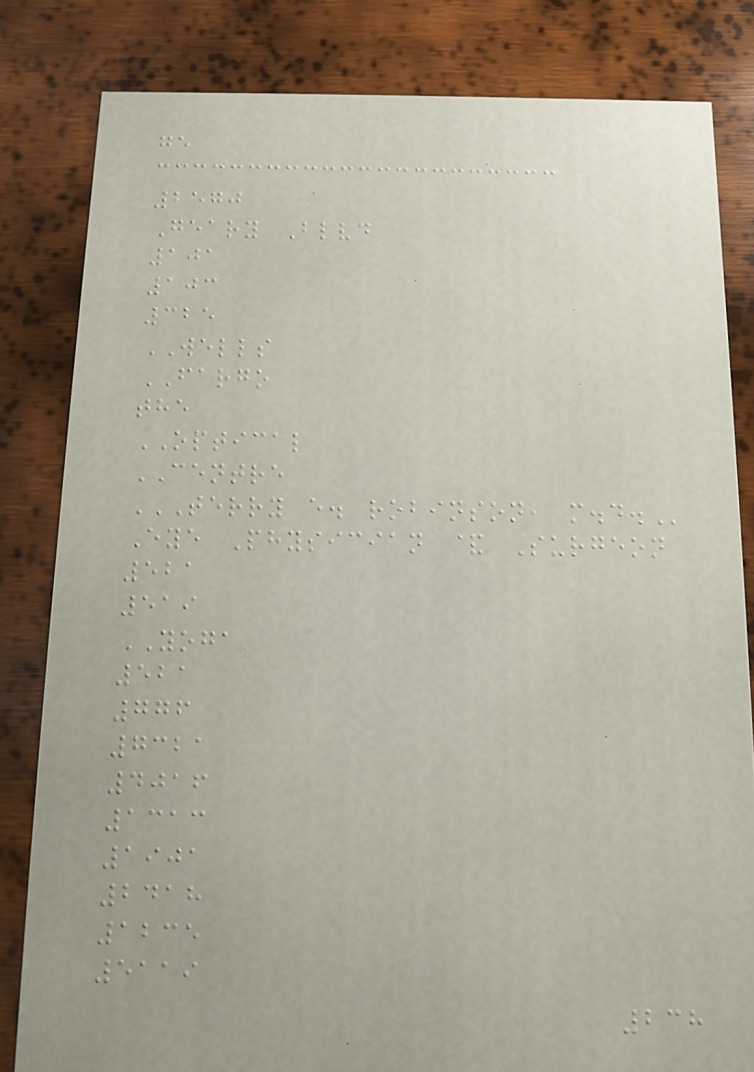ge
2570
Geary Blvd
101
103
325
WELLS
FARGO
the
OPTICAL
CENTRE
TERRY E. ROBINSON, M.D.
Eye Physician & Surgeon
521
519
YOGA
521
776
7321
4016
1313
1901
2418
1235
5119
238
